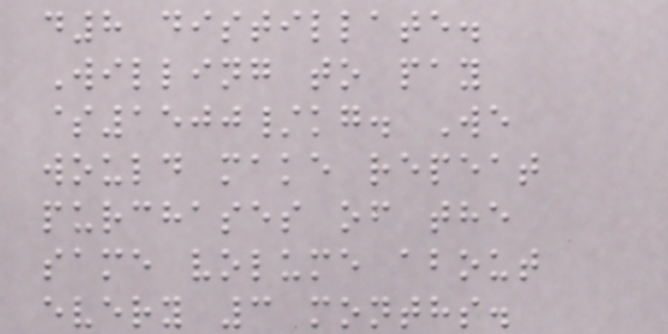d8 distillate.
Willing to pay
$1500/kg. We
would make repeat
purchases of the
same volume about
every 3 months.
